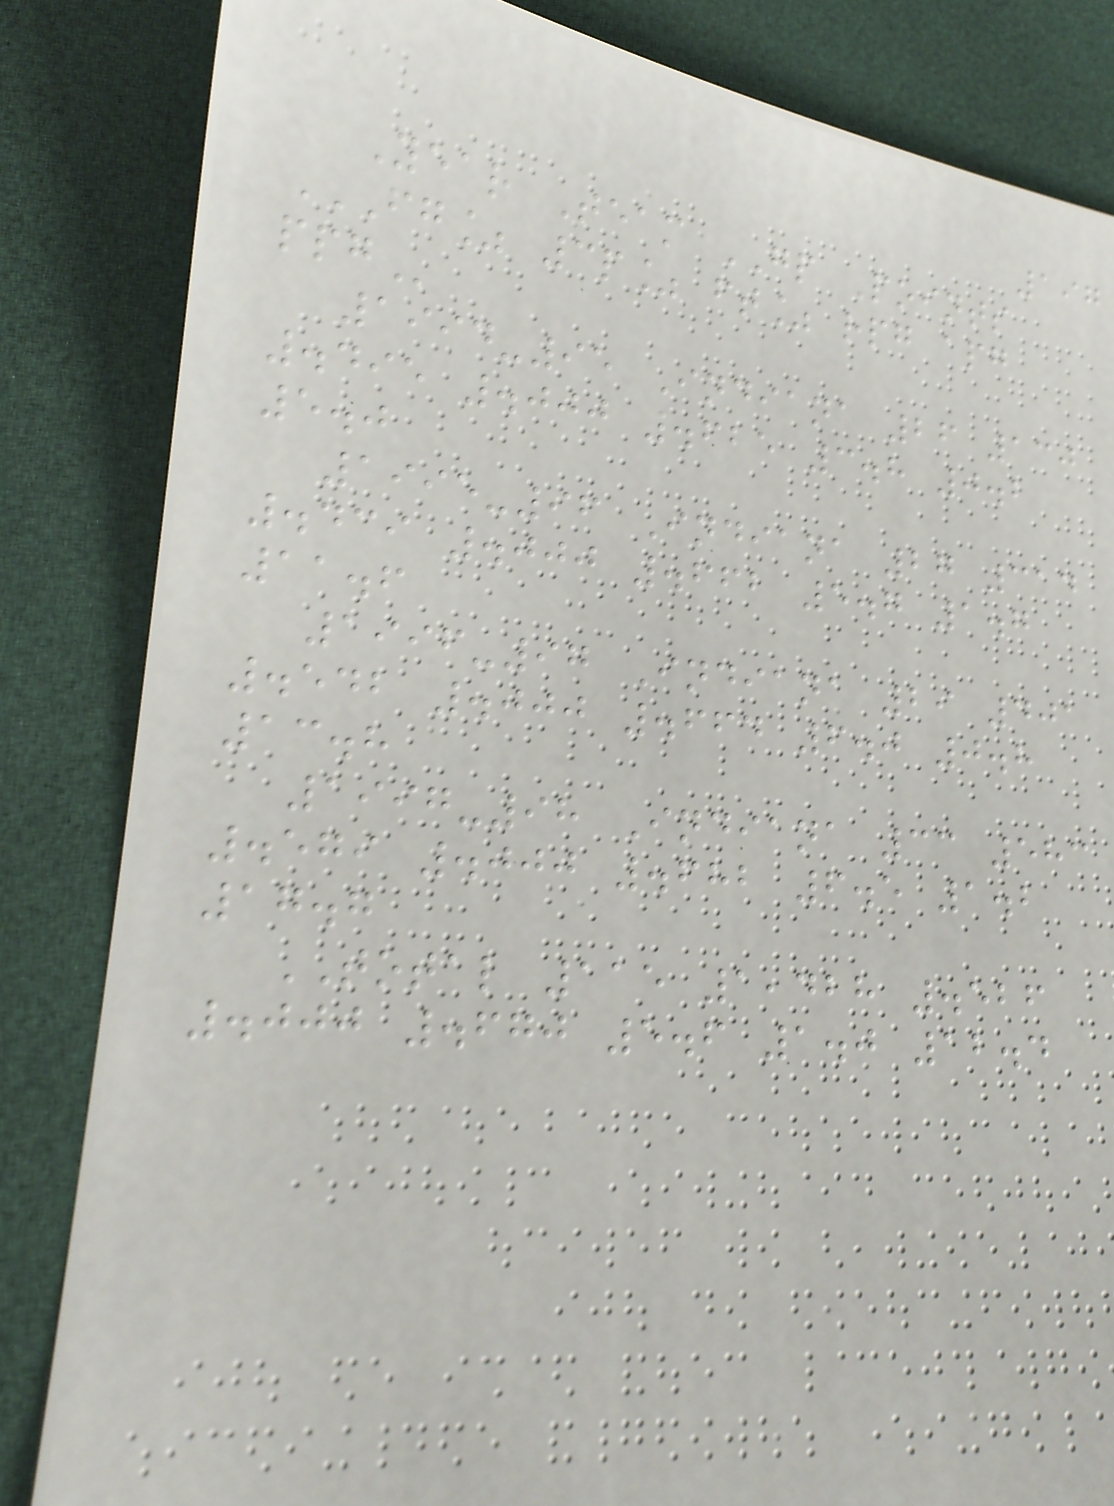197
Year Team GP Points
FG% 3P% FT% RPG APG
PPG
1994-95 Indiana 26 130
.495 .000 .625 3.8 0.2
5.0
1995-96 Indiana 27 314
.439 .000 .662 5.7 1.7
11.6
1996-97 Indiana 29 401
.542 .000 .664 6.0 0.8
13.8
1997-98 Indiana 33 583
.579 .000 .682 6.5 1.2
17.7
TOTAL 115 1,428 .526
.000 .670 5.6 1.0 12.4
